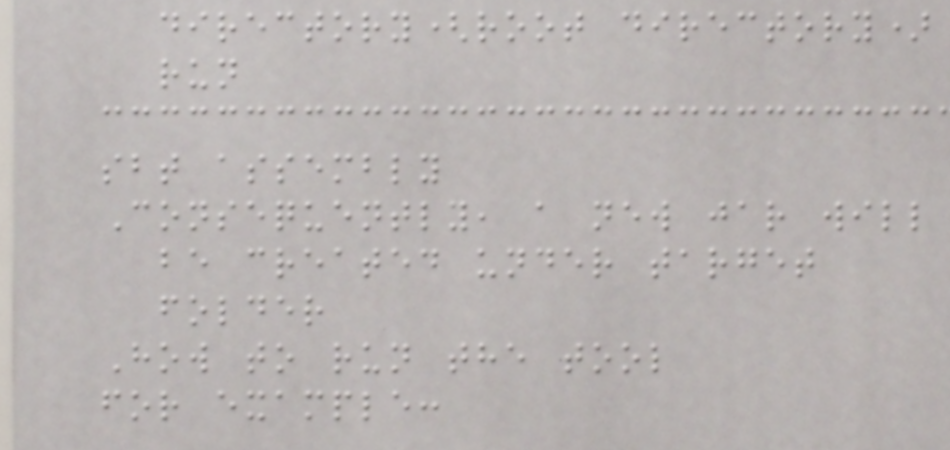directory(root directory)
run
sbt assembly
Consequently, a new jar will
be created under target
folder
How to run the tool
for example:
